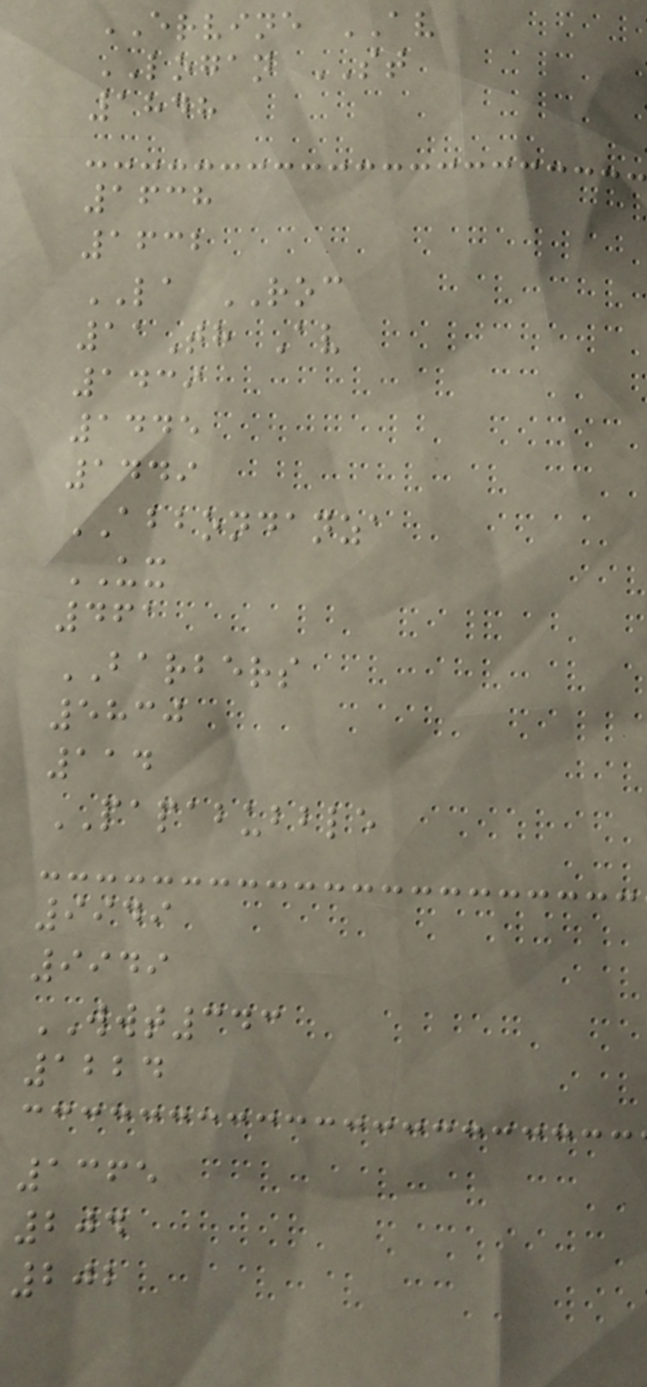ERVINE AV
LOGAN ST
1848
1638
1632
LA ROC
11Th Av
1439
1445
1449
ABBONDANZA
UX
461
BARBERS
5830
114
PAPABUBBLE
9949
9949
WWT343
1224
1365
204
202
